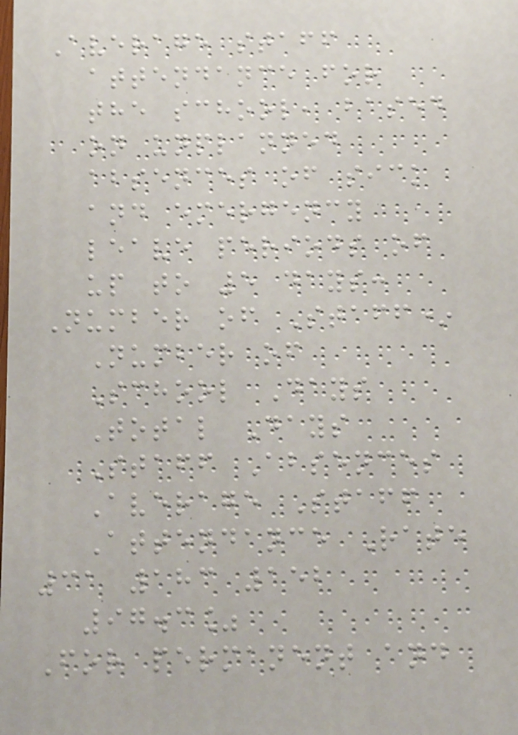Average staff
attendance for
the school, based
on unplanned
absences of sick
and emergency
leave periods of
up to 5 days:
Number of Staff*
Number of
School Days
Total Days
Staff Absences
Average Staff
Attendance Rate
31 183 152
97.3%
For permanent and
